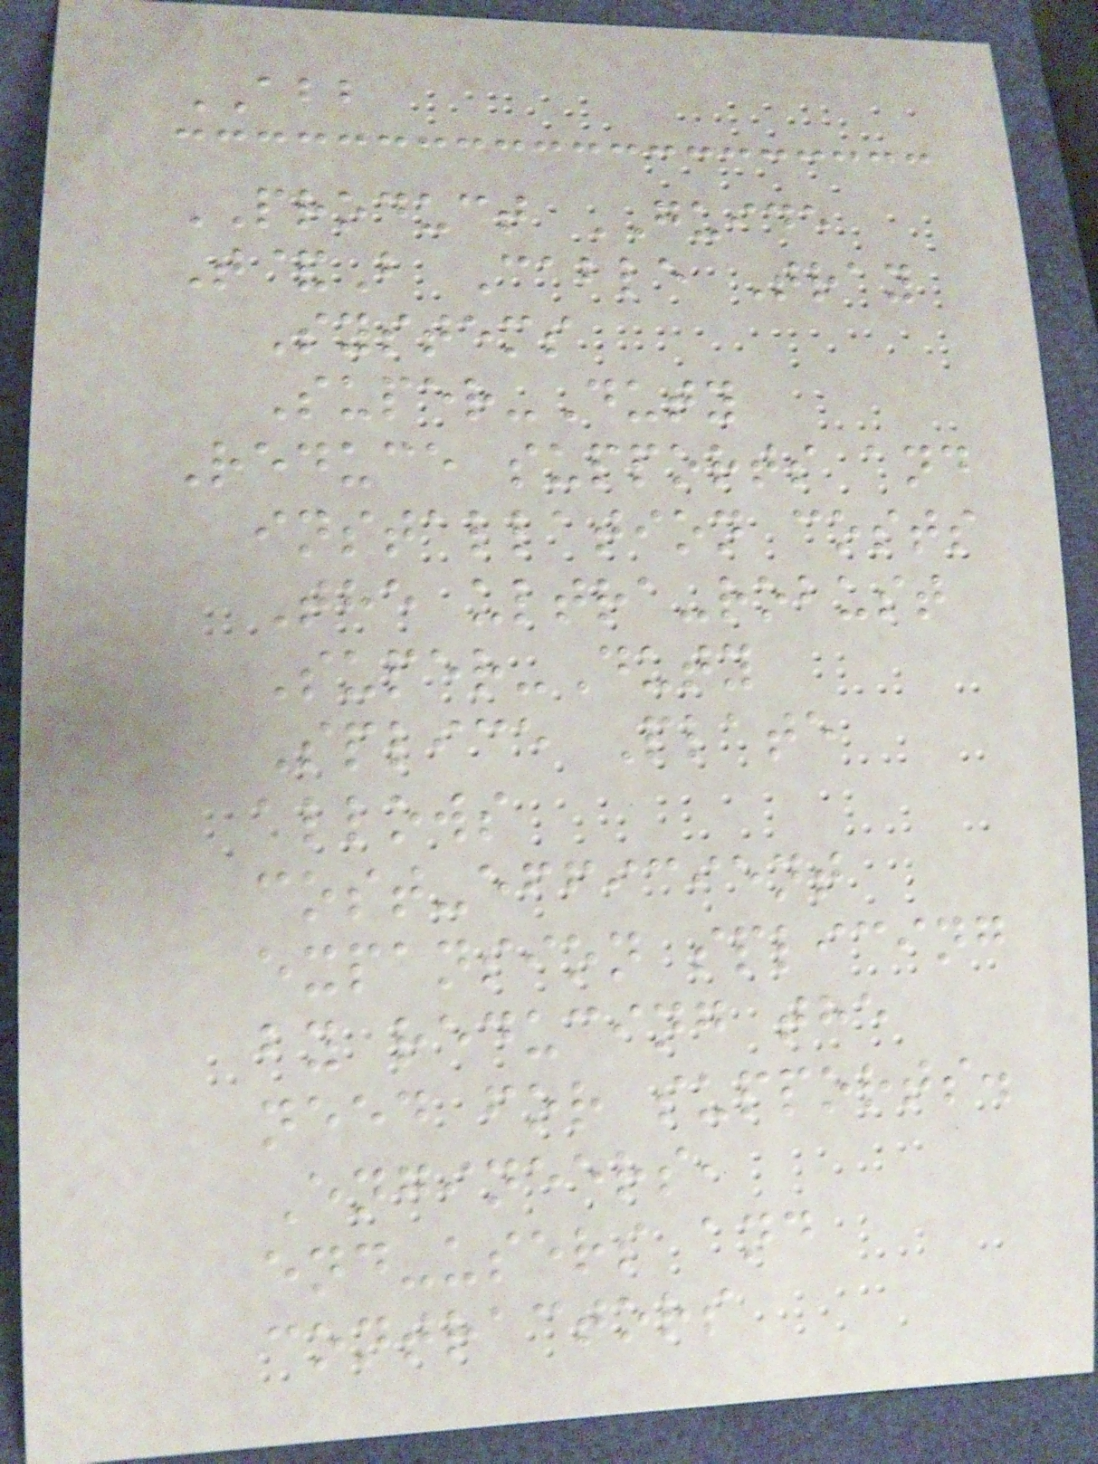ABB
PRODUCT GUIDE
T&B Cable Tray
Systems
Super-Duty
Reduce supports and
installation costs
The ultra-robust
Super-Duty
Splice Plate
allows
cost-efficient
expansion splicing
by reducing the
need for supports.
Engineers,
end-users and
contractors
